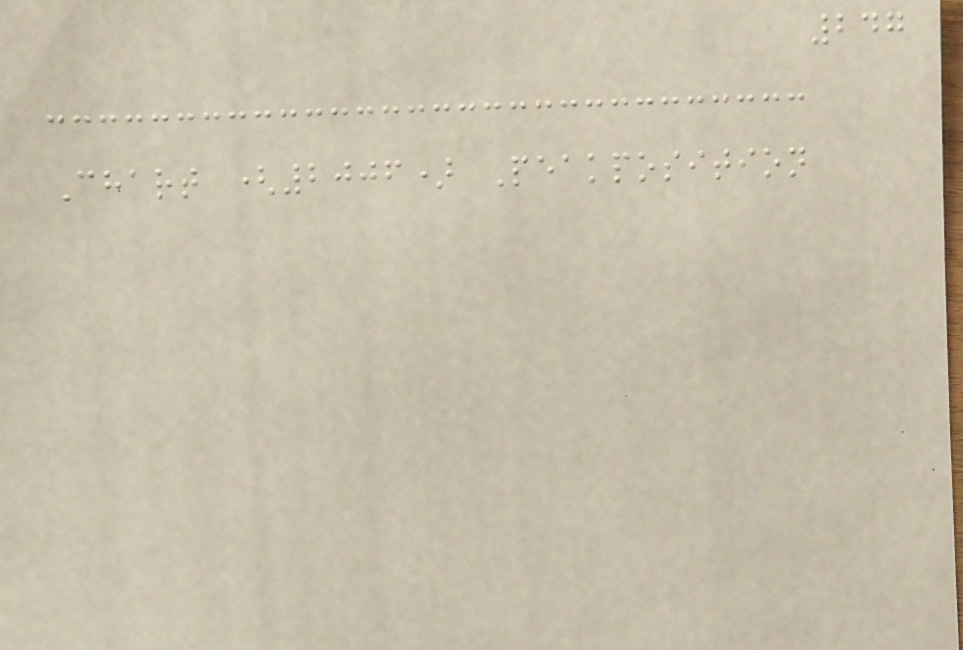247
Chart (2006) Peakposition
